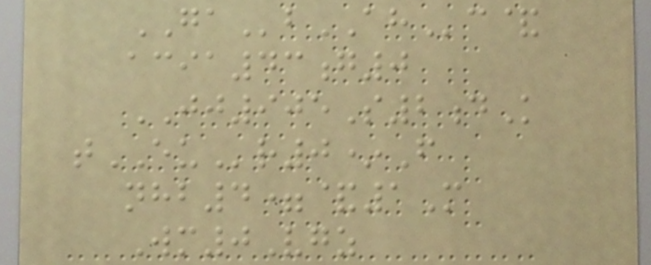GAbAHc&
acia43g0
JJ905S2dK
tEUr0*F
nhb4=&1M
Wm0Vgz
